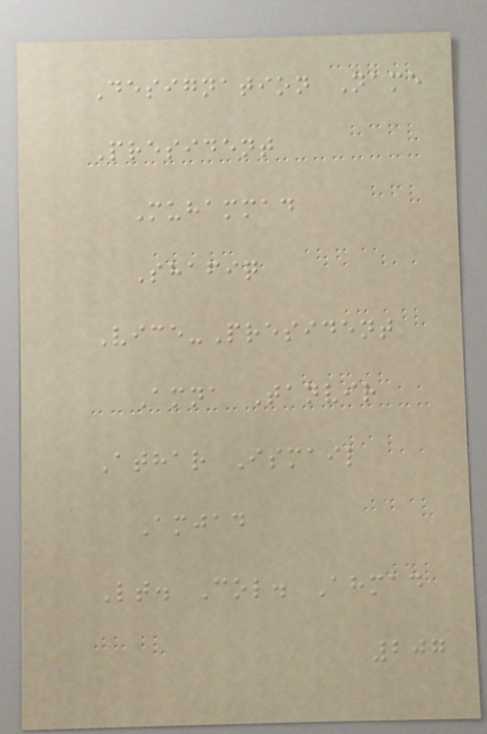Designation Name
President
Muhammad
Shafiq
Vice-President
Amna Tanvir
Athar Ismail
Amjad
Lt. Col. Ahmad
207
